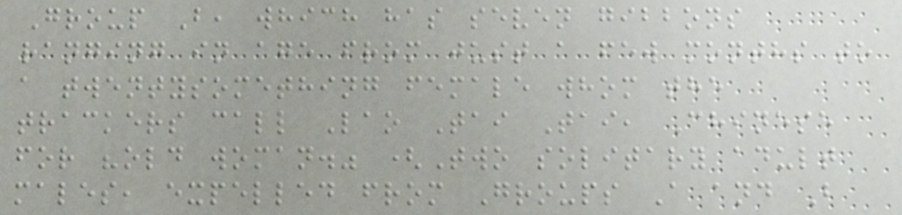Group B, which has seven gibbons
ranging in age from just a few months to
a twentysomething female whom the
trackers call Lao Tai Tai, Chinese
for "old woman." (Two solitary adult
males, expelled from Groups A and B
